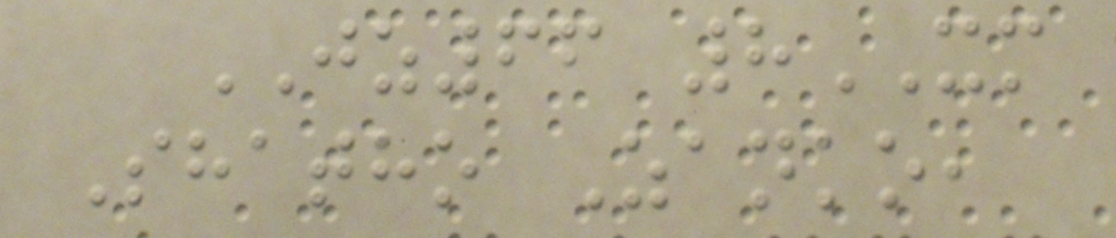JZ66 8XM
Shatho Zanko,
